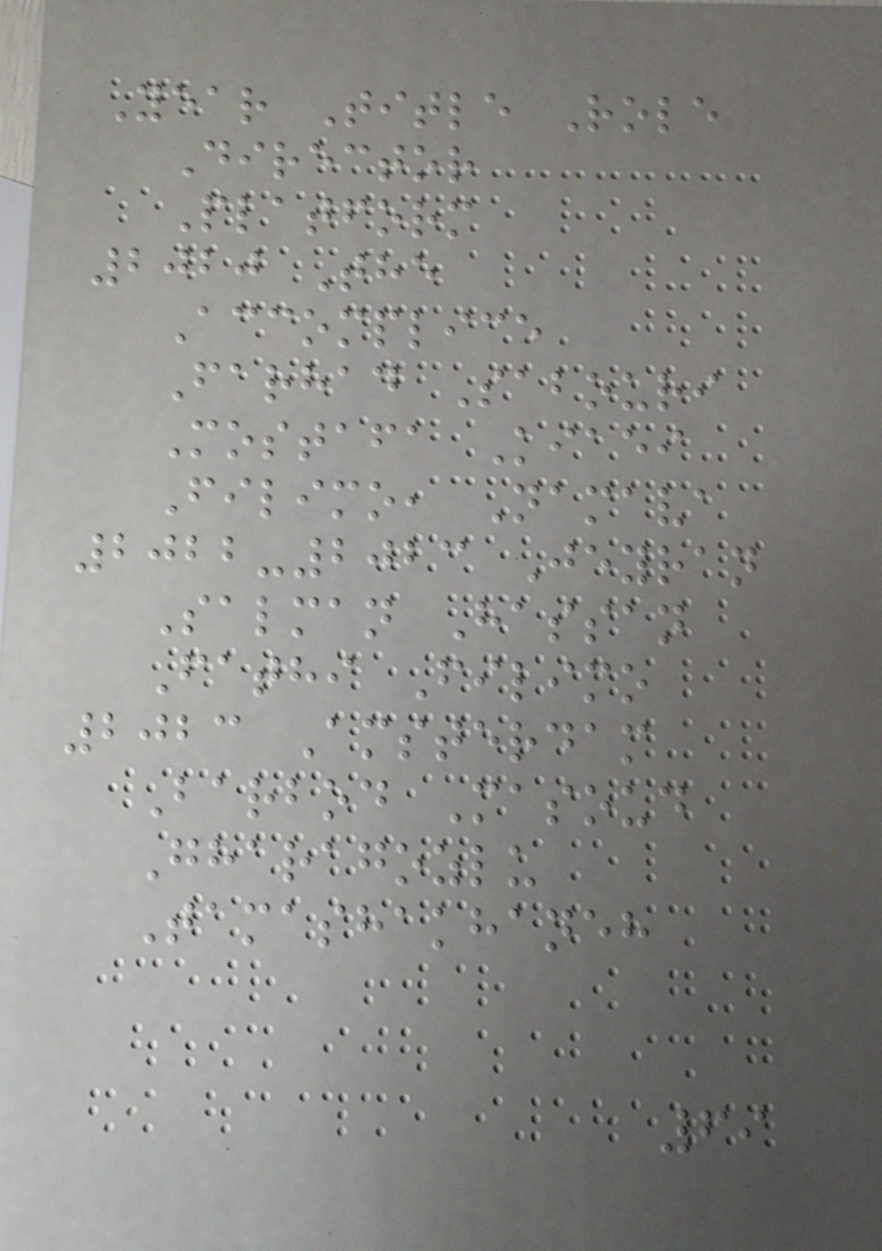Year Title Role
Director
Platform
2020 The
Accomplice
Farhad Sabouri
Mostafa Kiaei
Filimo, Namava
2022-2023 Jeyran
Salman Hassan
Fathi Filimo
2023 Amsterdam
Barbod Masoud
Gharagozlu
Tamashakhaneh
69
